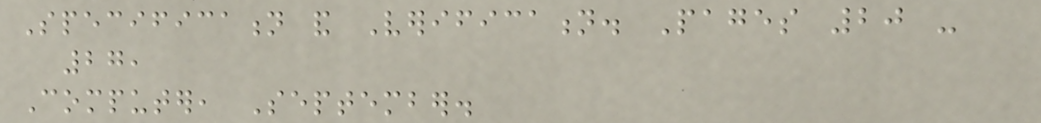Specification and Verification. Pages 20 -
27,
Computer, September.
